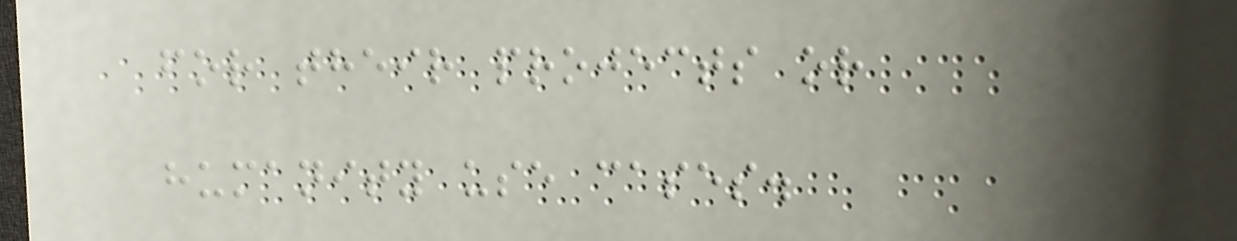for their projects or
humanity use cases.
